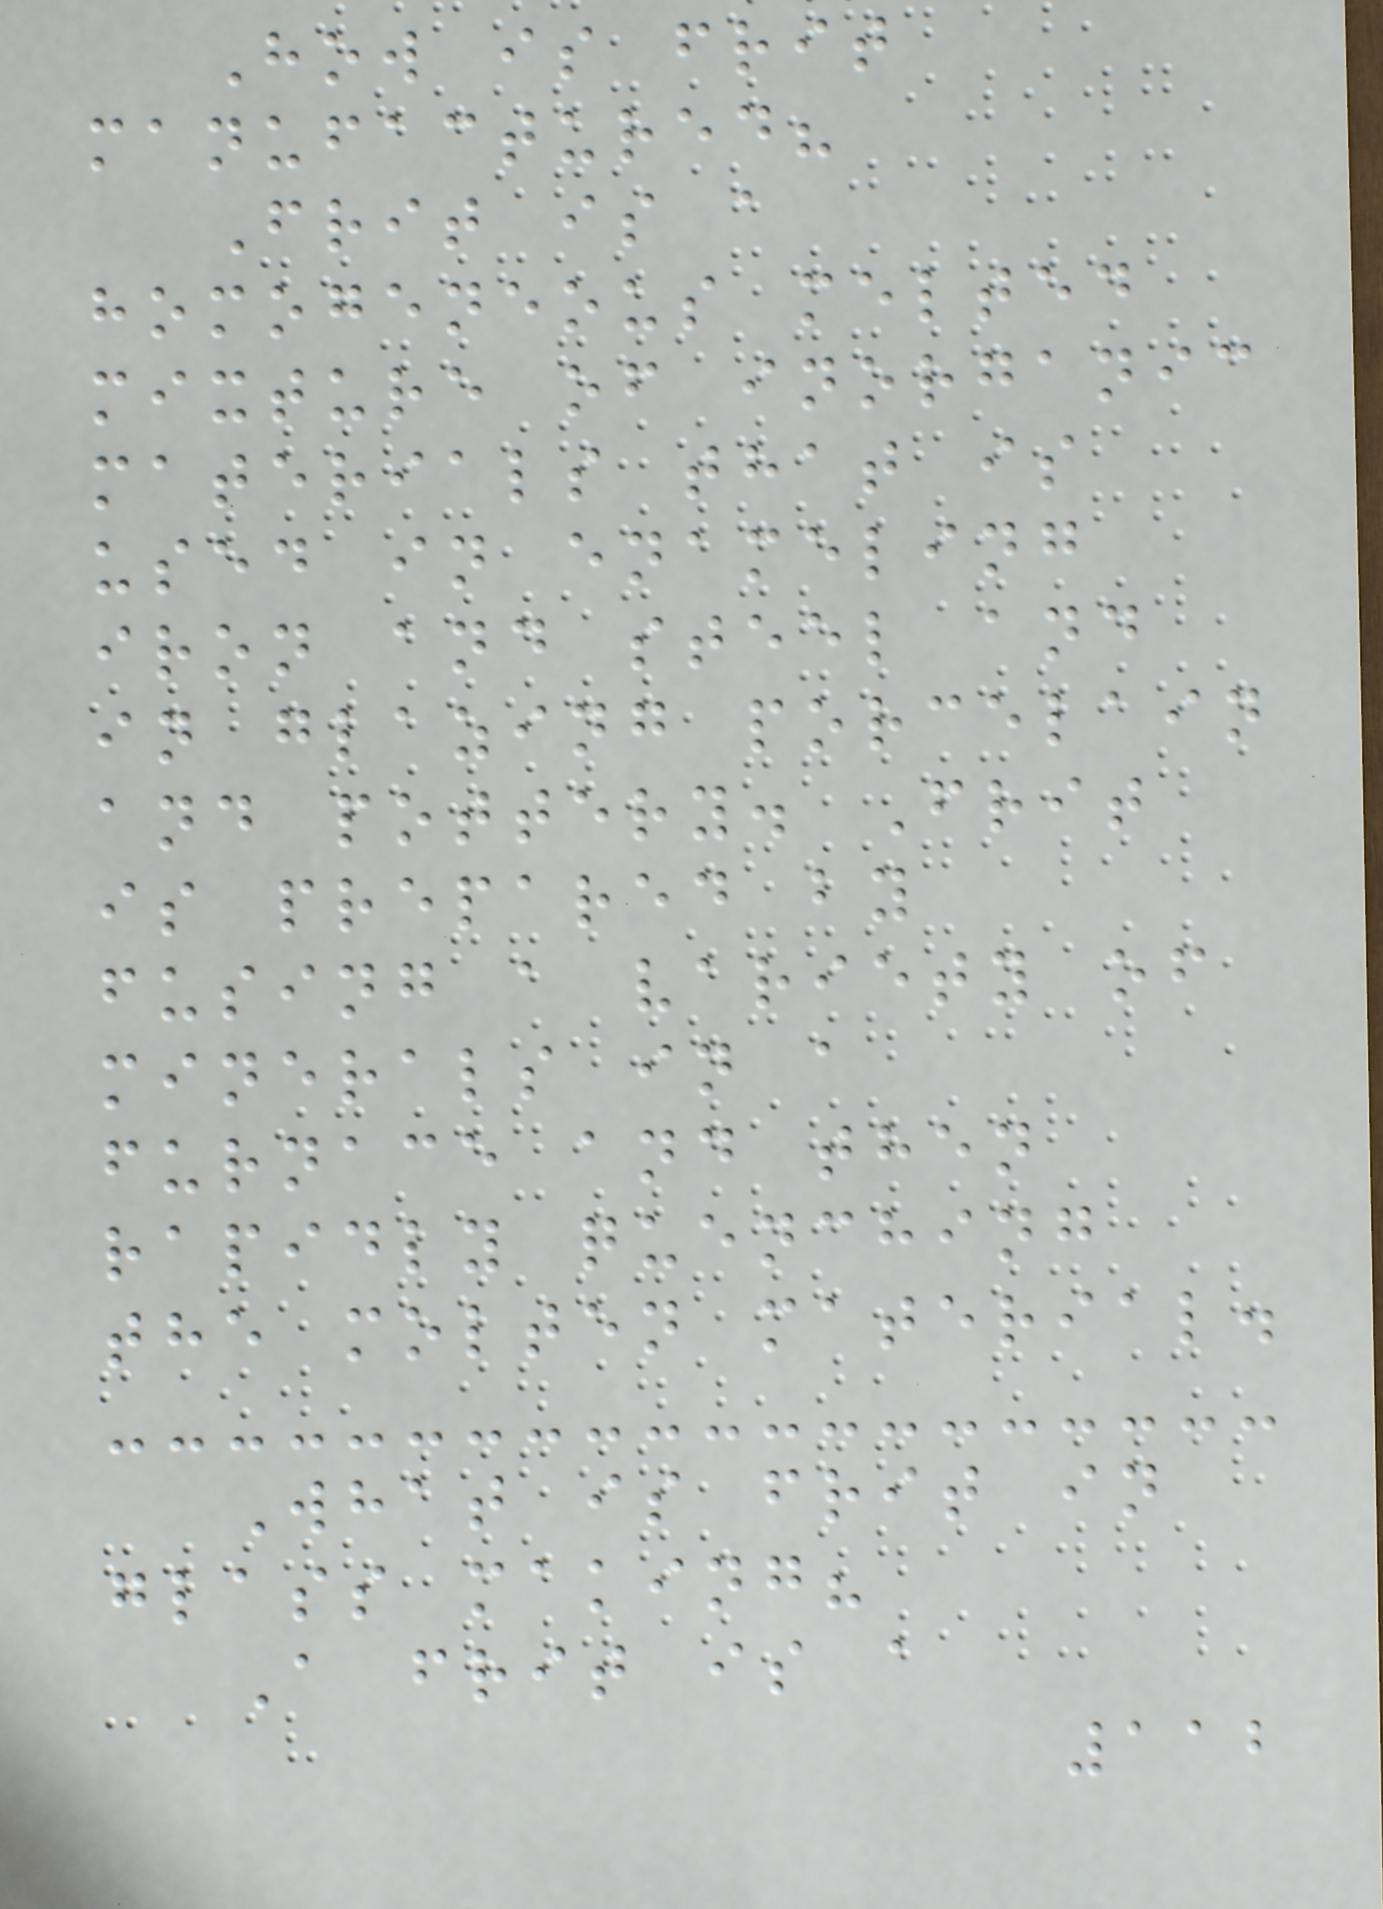How is frit
manufactured?
Frit is a
homogeneous melted
mixture of inorganic
materials that is
used in enameling
iron and steel and
in glazing porcelain
and pottery. Frit
is prepared by
fusing a variety of
minerals in a
furnace and then
rapidly quenching
the molten material.
What is frit in
glass making?
A frit is a
112
